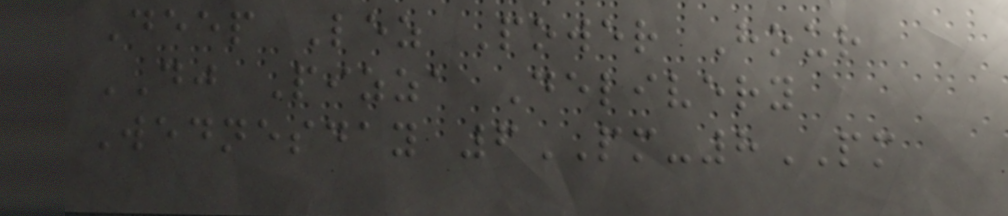Deep Lez Power Hour
DJ Pizza Delivery
Wednesday 6PM-8PM
